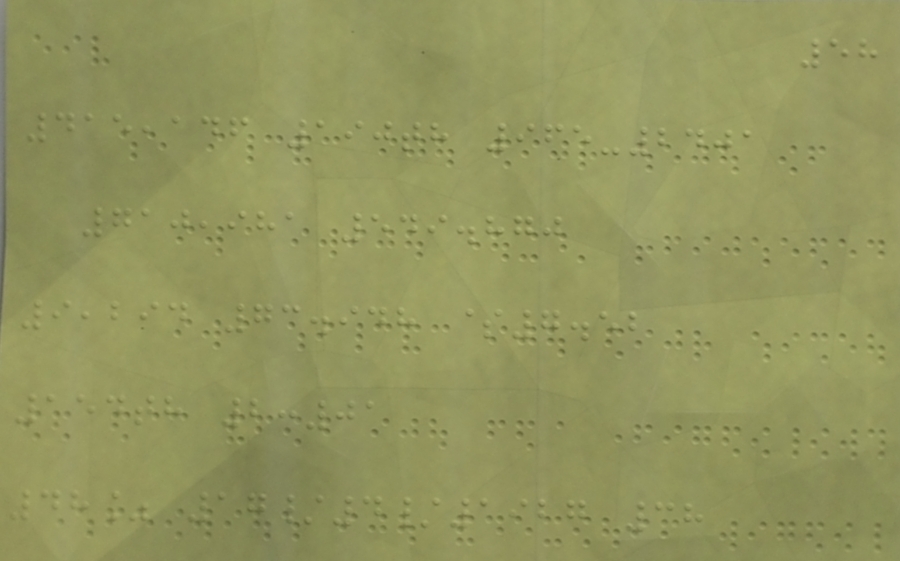58
415,146 190th 965-2401
710,981 549.870
9,294 73.948 $7.52
154th 2:01
48% 17/4/1927 38
